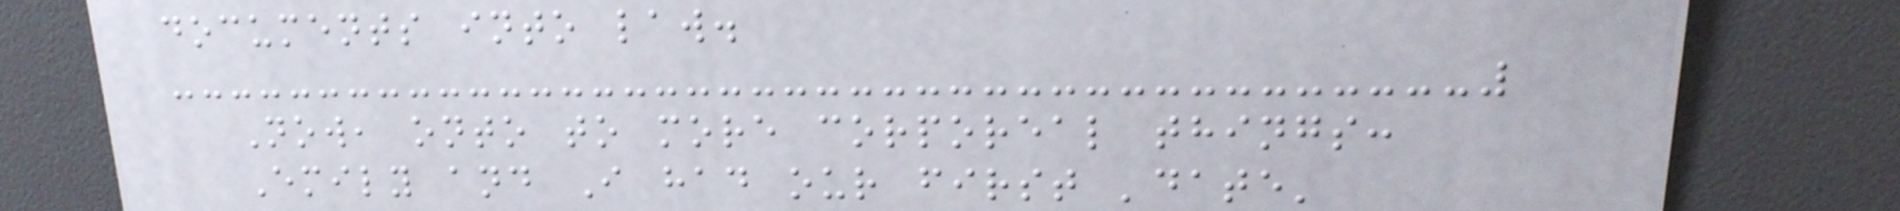documents into law.
Now, onto to more corporeal things:
Emily and I had our first 'date'
